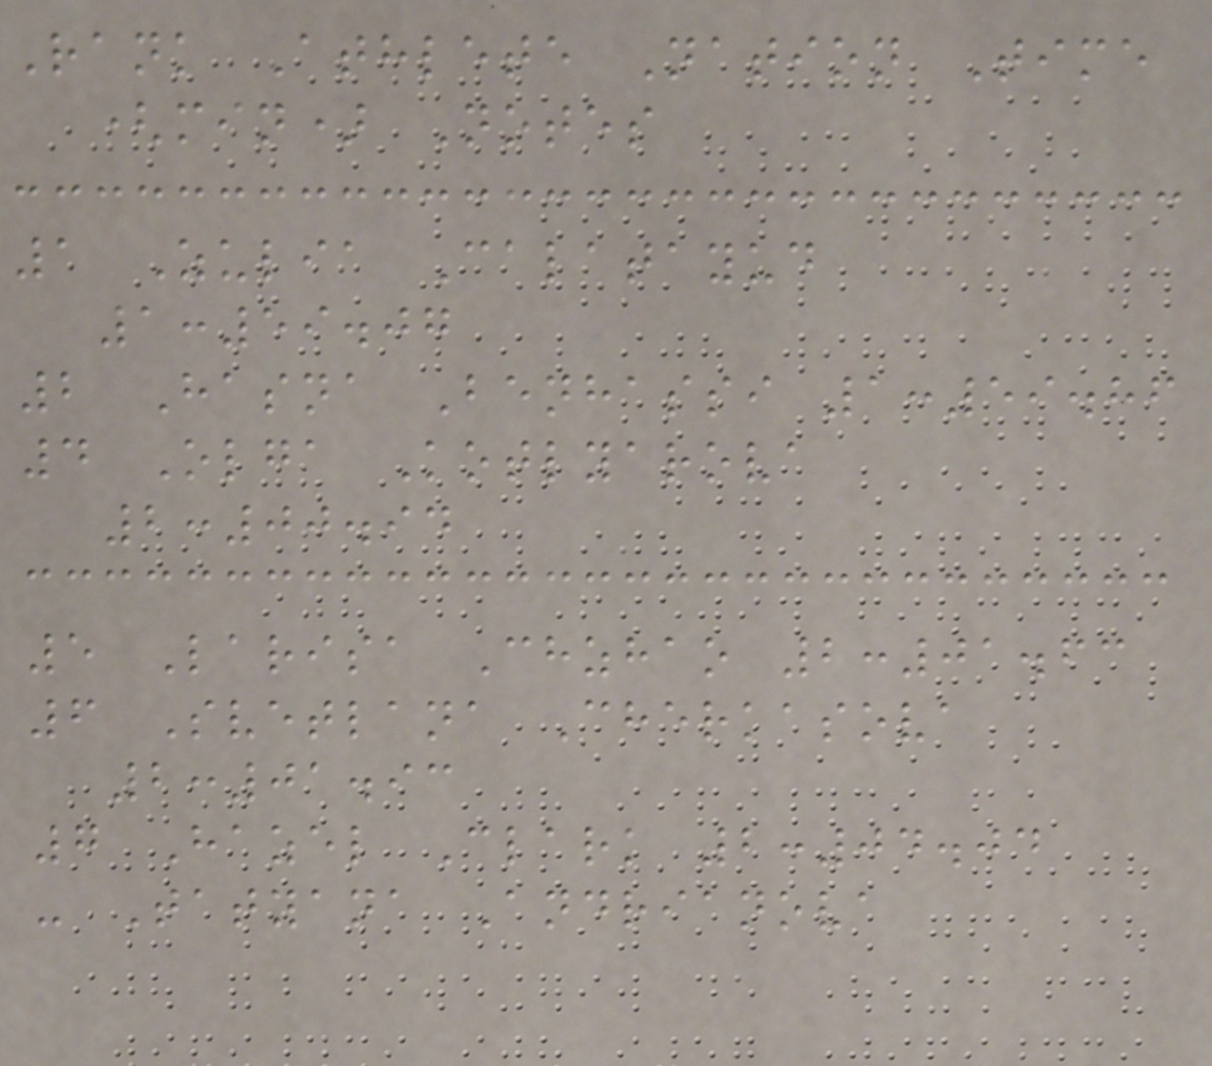Rank Athlete Nation Time
(min) Notes
1 Zulia Calatayud
1:59.07
2 Hasna Benhassi 1:59.86
4 Olga Kotlyarova
2:00.94
5 Larisa Chzhao 2:01.63
6 Svetlana Cherkasova
2:01.93
7 Hazel Clark 2:04.04
- Tatyana Andrianova
